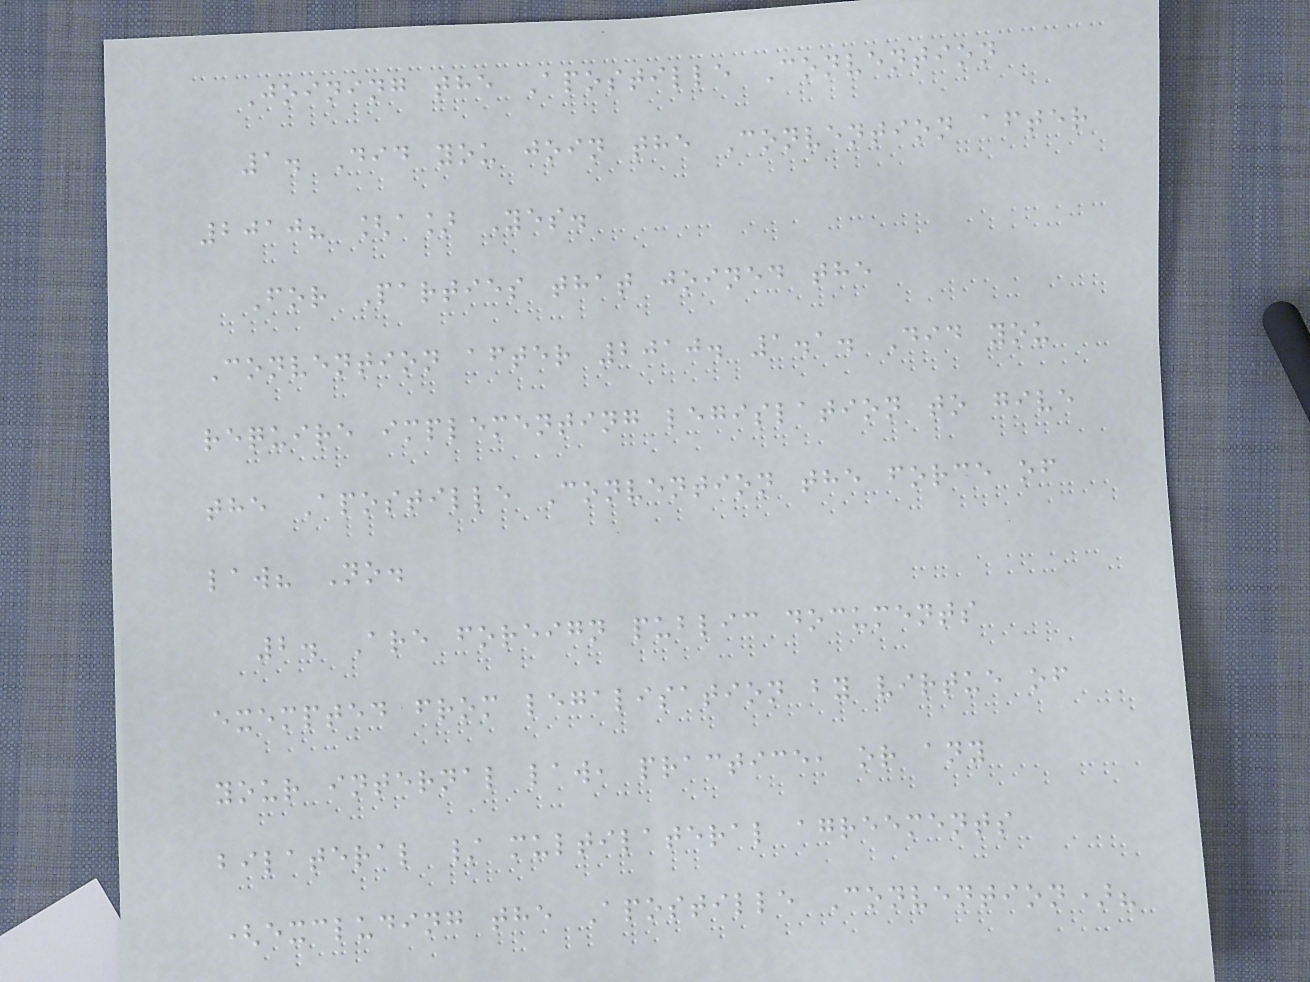Joining the Apostille Convention
1. Did you join the Convention after
2010? [a] Yes.
For Parties that joined the
Convention after 2010. 1.1. Did you
require implementing legislation to give
the Apostille Convention the force of
law? No.
2. Are foreign public documents
exempted from legalisation by virtue of
your internal law, practice, or any
bilateral / multilateral agreements
(excluding the Apostille Convention)?
